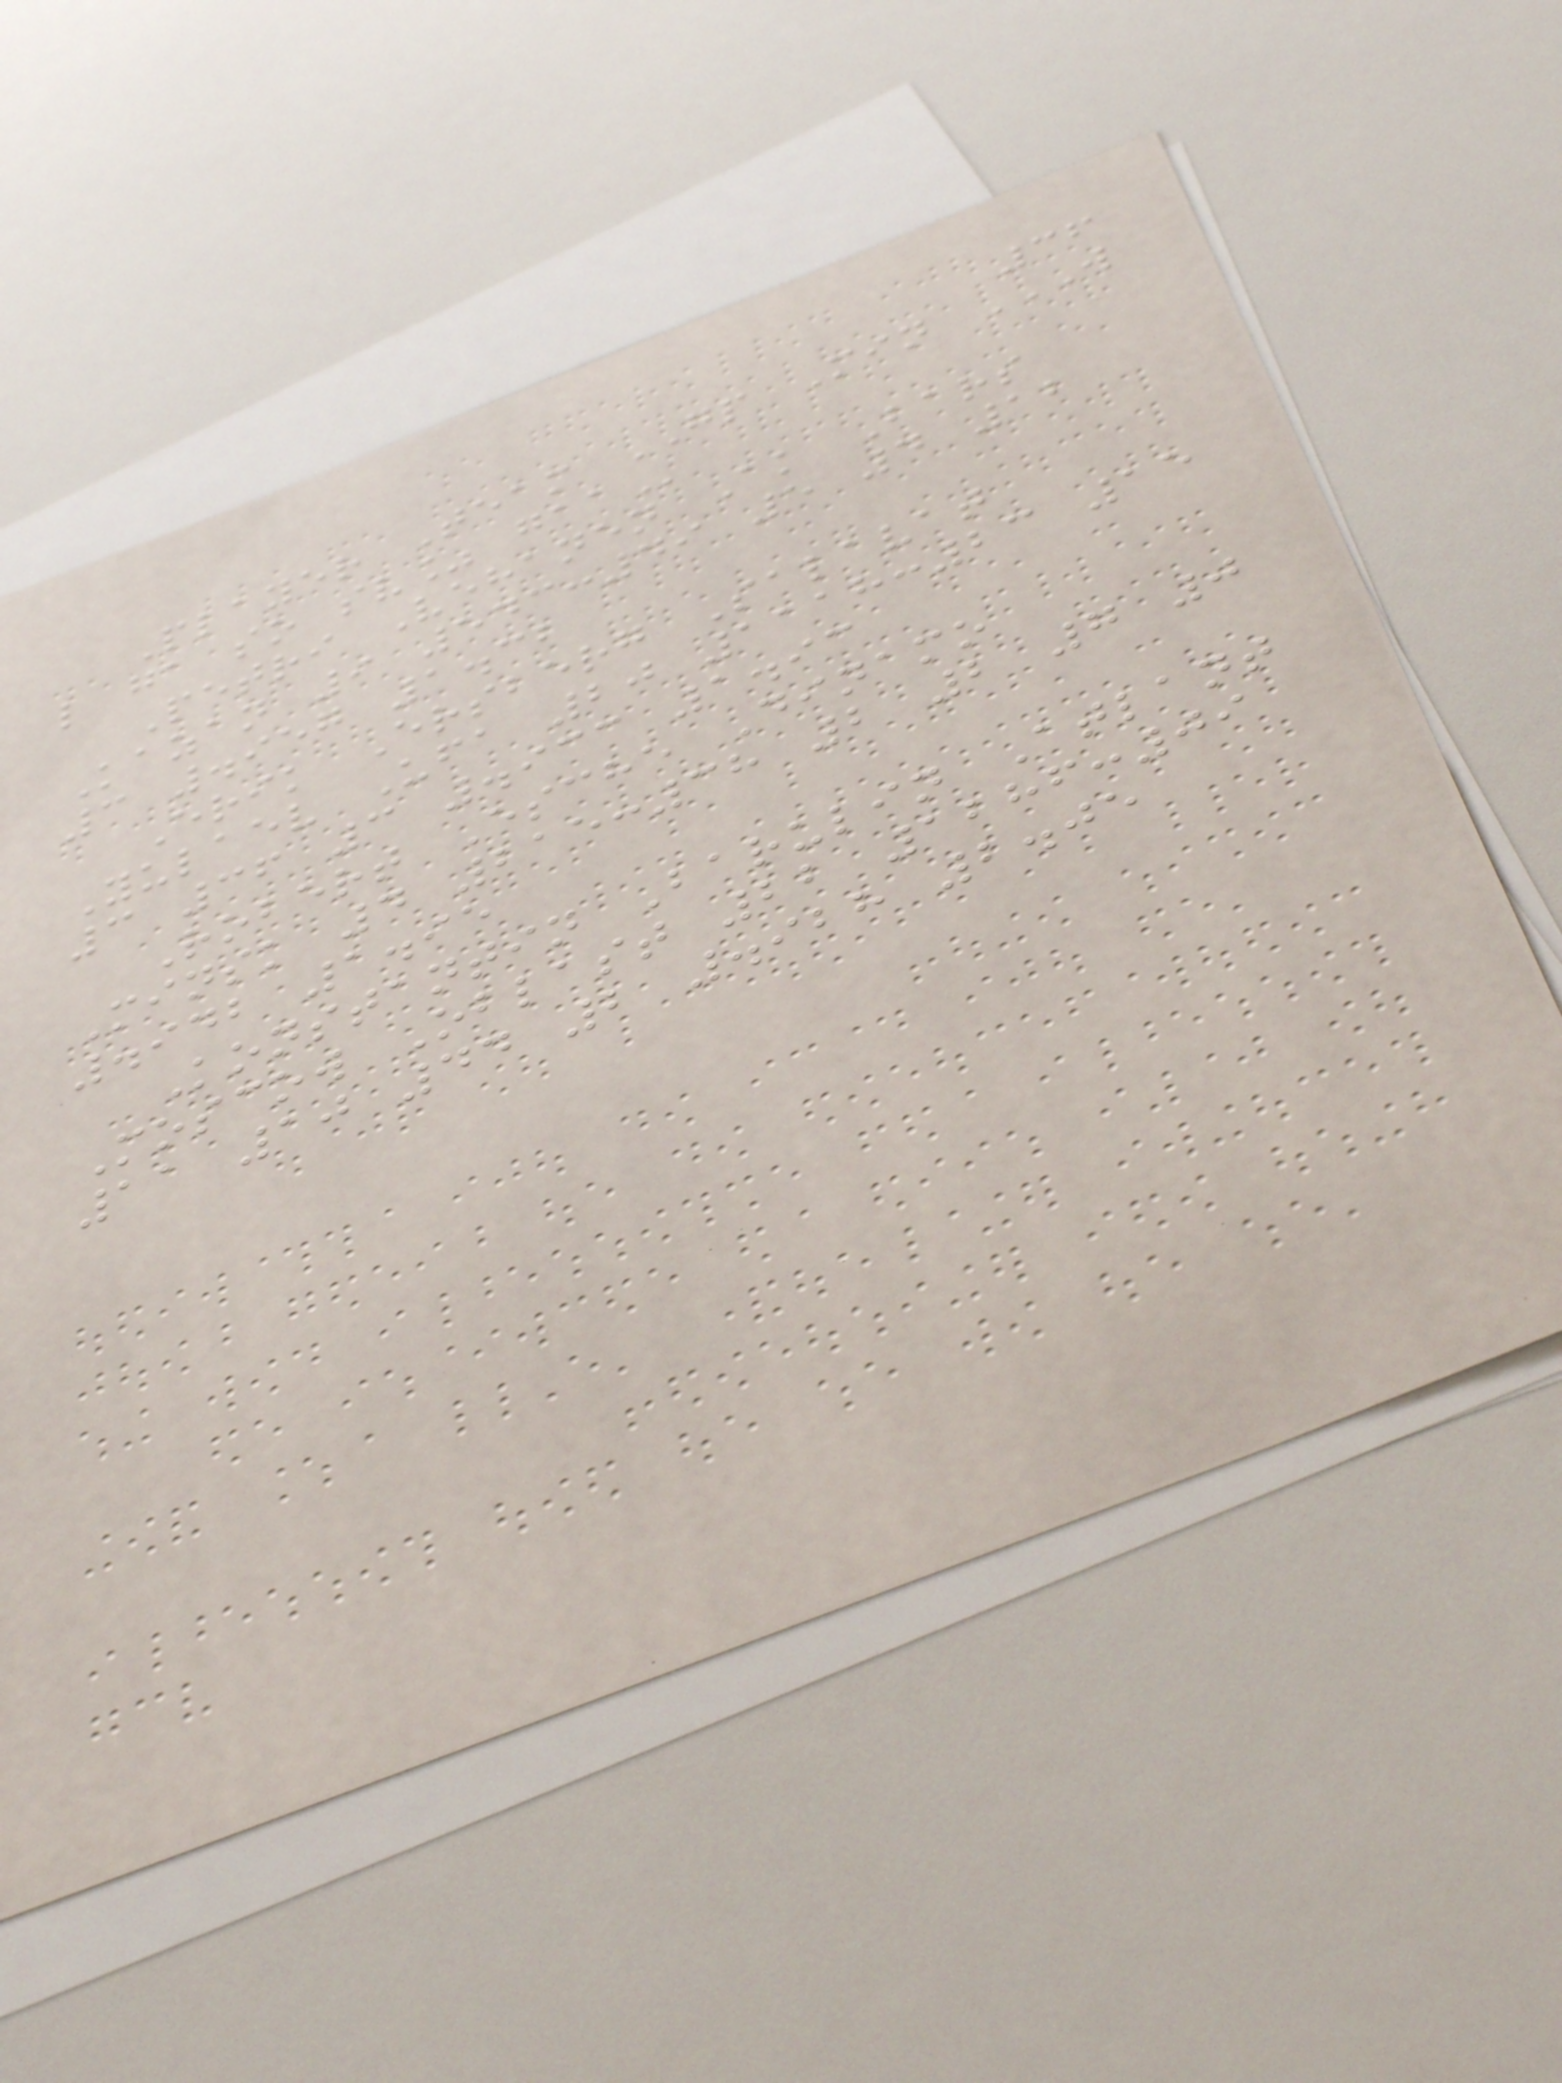36
Player Team GP Min W
L GA SO SV% GAA
Petri Vehanen Ak Bars
Kazan 9 543:49 5 4 12
3 .957 1.32
Erik Ersberg Salavat
Yulaev Ufa 20 1118:23 15
3 36 3 .933 1.93
Robert Esche Dinamo
Minsk 4 215:38 2 2 7 0
.942 1.95
Konstantin Barulin Atlant
Moscow Oblast 22 1286:09
11 10 44 2 .928 2.05
